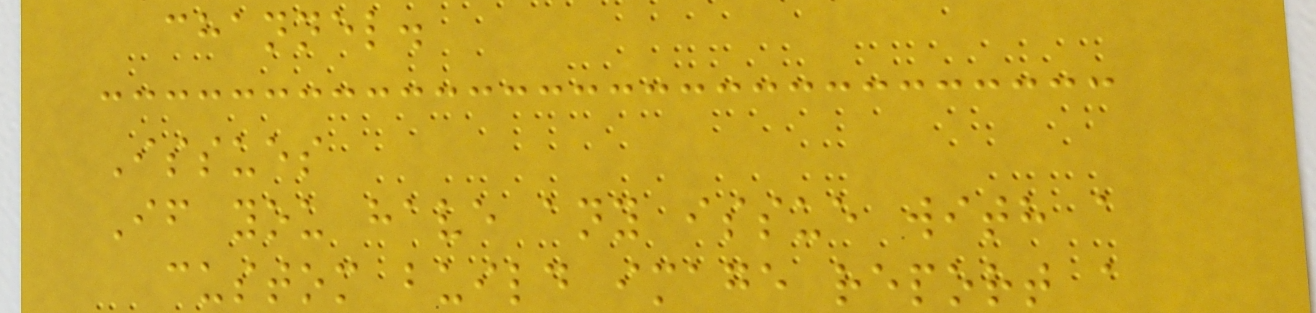channel.
Issues
If you have any issue with a
custom build image report a
